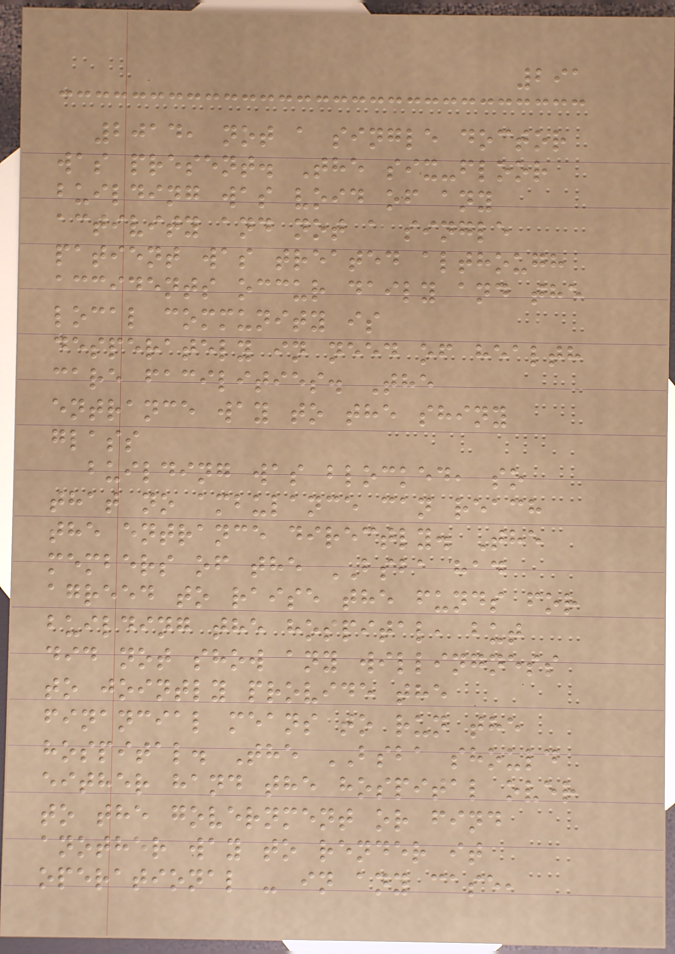291
2014, not a single doctor
was present. The six-floor
building was void of any
activity and not a single
patient was treated although
accidents occur daily and the
local community is
desperately in need of health
care facilities. The
entrance way to the shiny
glass
building was blocked, so
that no ambulance can reach
the entrance directly. The
members of the BSBA had
agreed to raise the funds for
building the hospital, but
did not show any willingness
to jointly provide the
financial means to run the
hospital. The BSBA should
either hand the hospital over
to the government or find
another way to render it
operational - in any case,
